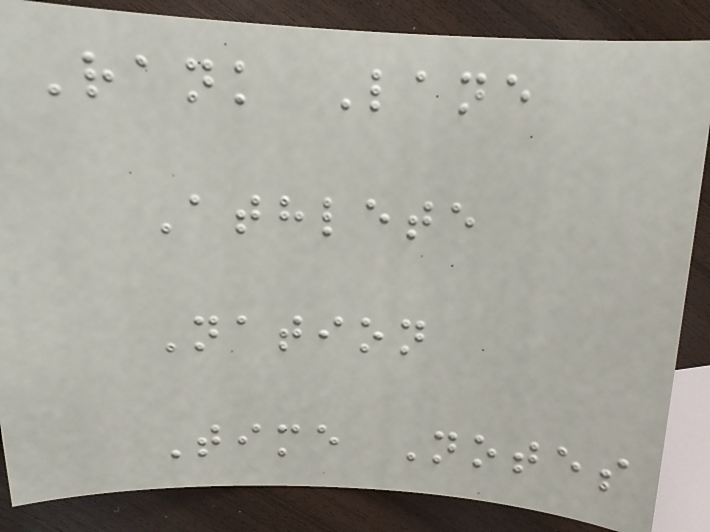Rank Lane
Athlete
Nation
Time Notes
